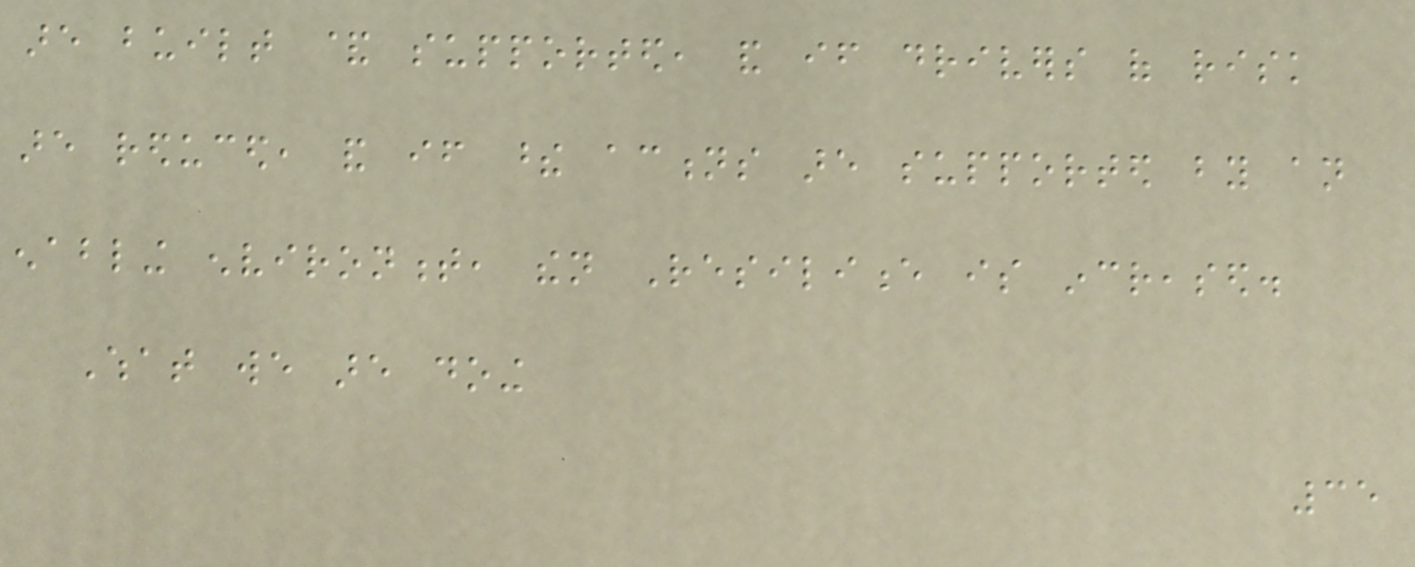are built & supported, and if drivers of risk
are reduced, and if these actions are supported by an
enabling environment, then Resilience is increased.
What we are doing
35
